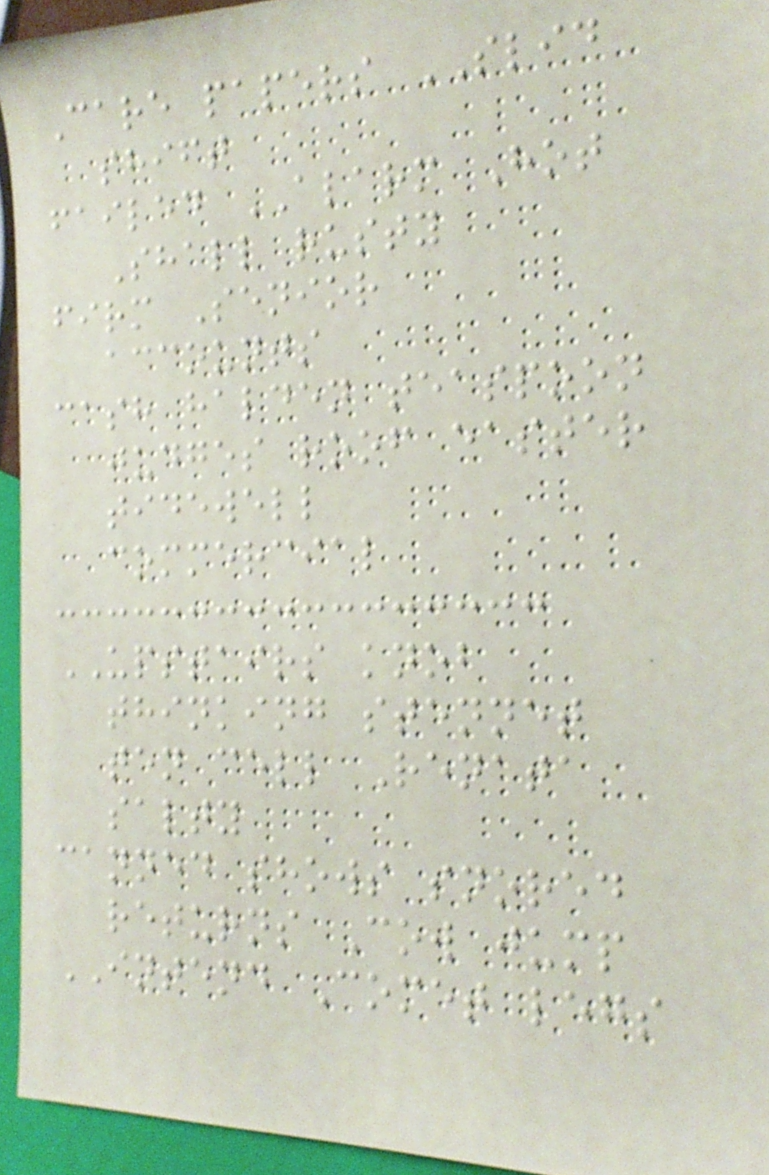Care papers SLID
shift
failed ALARM Hot
Shall rusty
firm Senior
accounts
cash halden teaspoon
judges roof easter
tidewell
commercial
UPSTAIRS knob
thinking stennet
ten cell Renata
salty
canned shows snored
returns Cow jump
INTEND Comet legs
